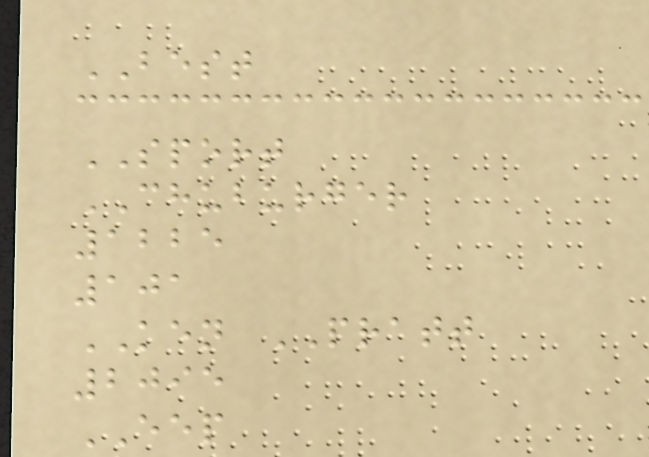BEST
SPORT
CHUBURGER
1225
101
KEN PRATT
2095
EEP
